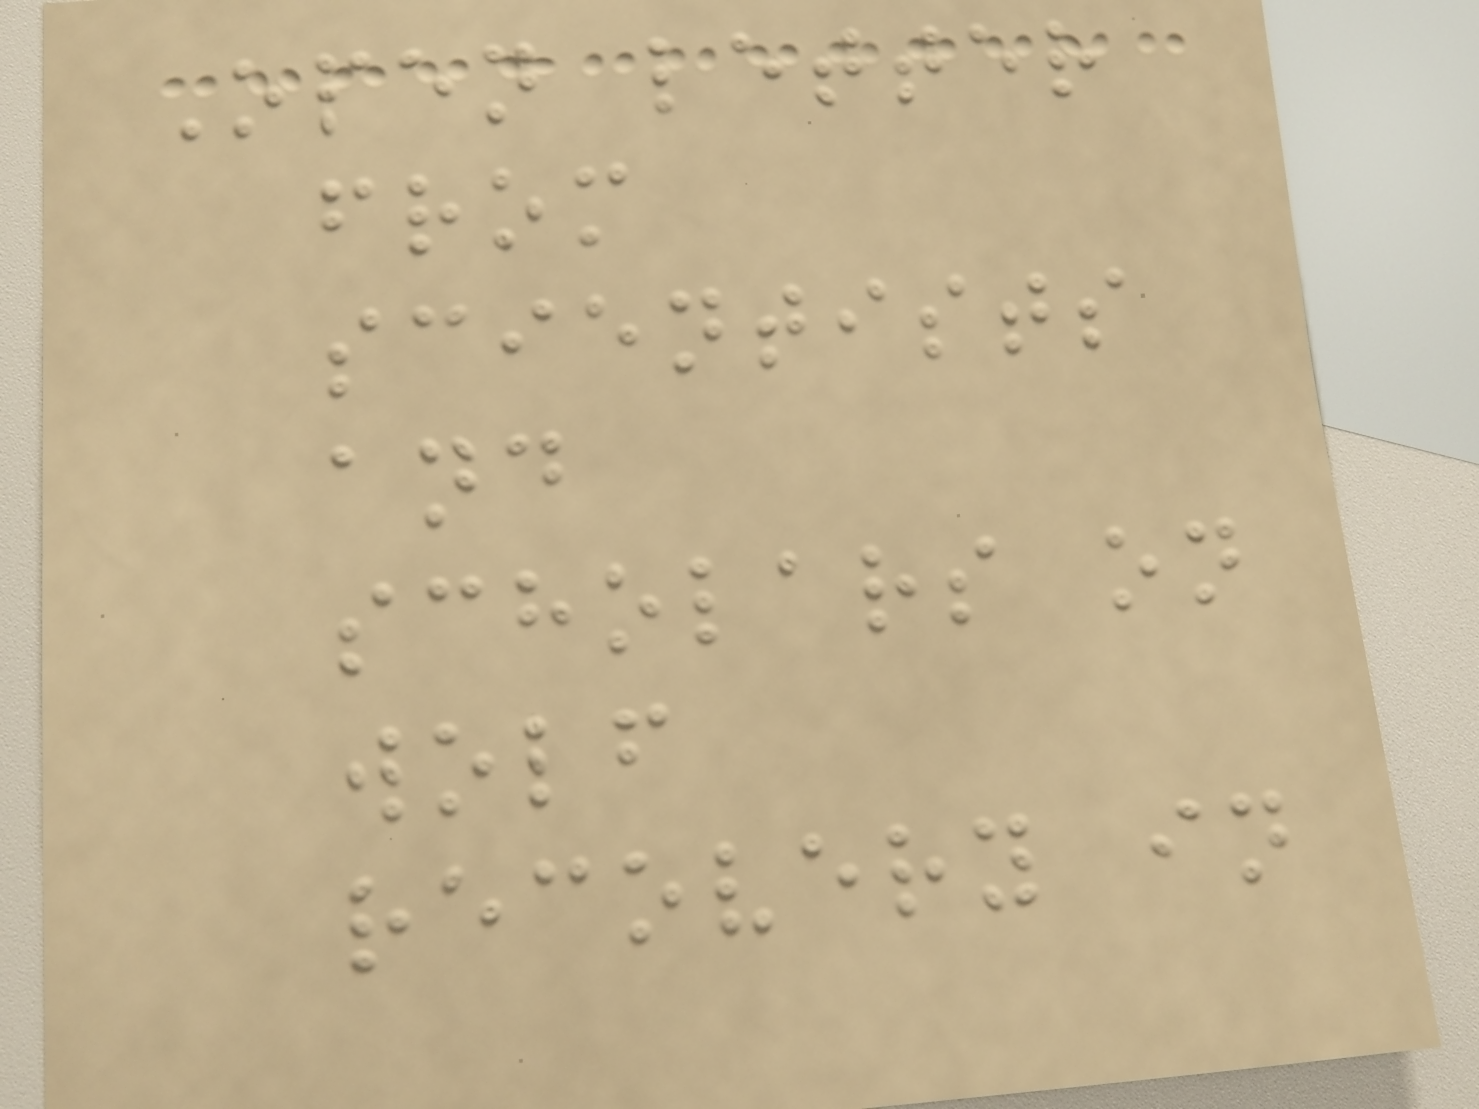Open letter
from
scientists
and
scholars on
wolf
recovery in
